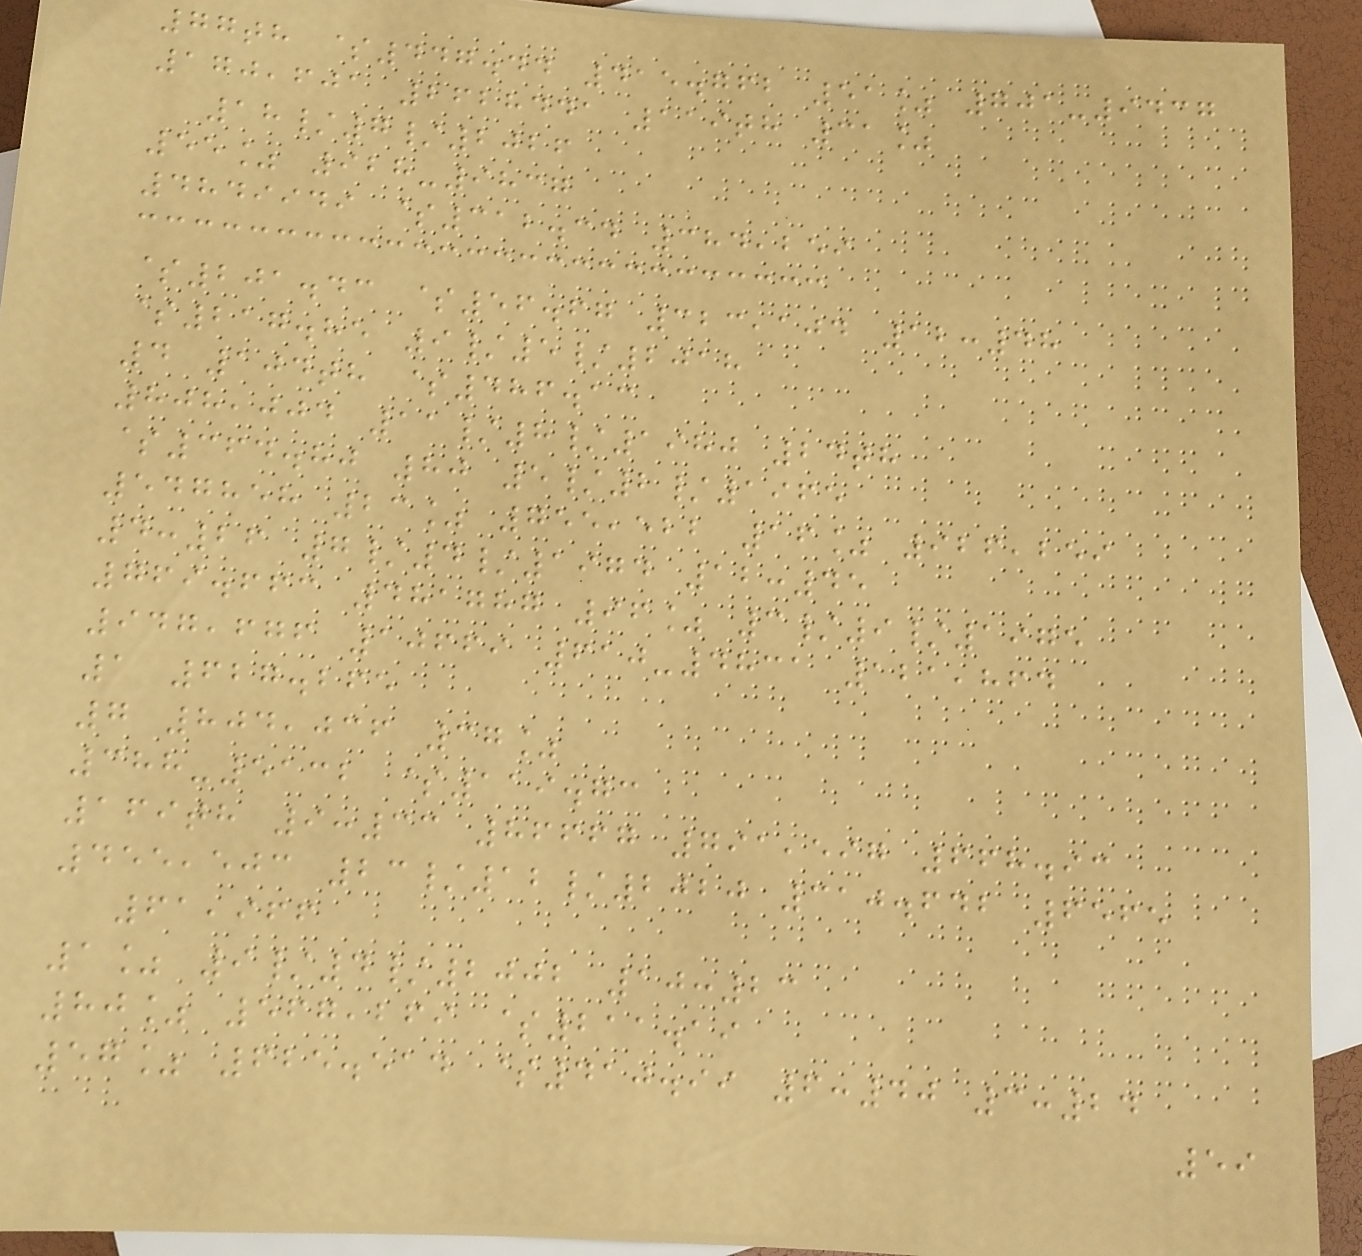77th $447.44 415.762 51% 701-9437
170,601 2628441 119th 31%
18/7/2026
55% 928-9837
4849949 $312.34 384,259
$201.43 $56.67 323,104 12:48
$217.85 9/5/2018
4 104th $486.13
808,004 11/8/1980 24th
$364.80 80 5/2/1965
547858 23% 755,522 16% 926,259
4:26 7/4/1974 12:45
769.663 481787 96% 3/9/1975
947,676 10669 610-4831 121,864
1 627.265
7 804,036 37%
388-5132 $119.73
169th 9:33 86667 791,597 668.93
455,503 23/12/2020 310.642 6565
61,966
1% 9/4/2002 10:23
80% 567,269 $211.19
57% 625.514 $410.99 6:40 3:24
59
